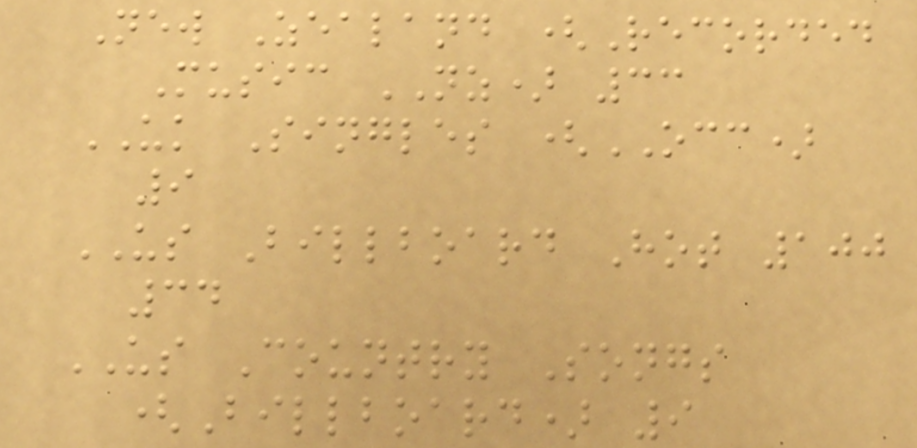New Zealand (Recorded
Music NZ) 33
UK Singles (OCC)
9
US Billboard Hot 100
34
US Country Songs
(Billboard) 9
